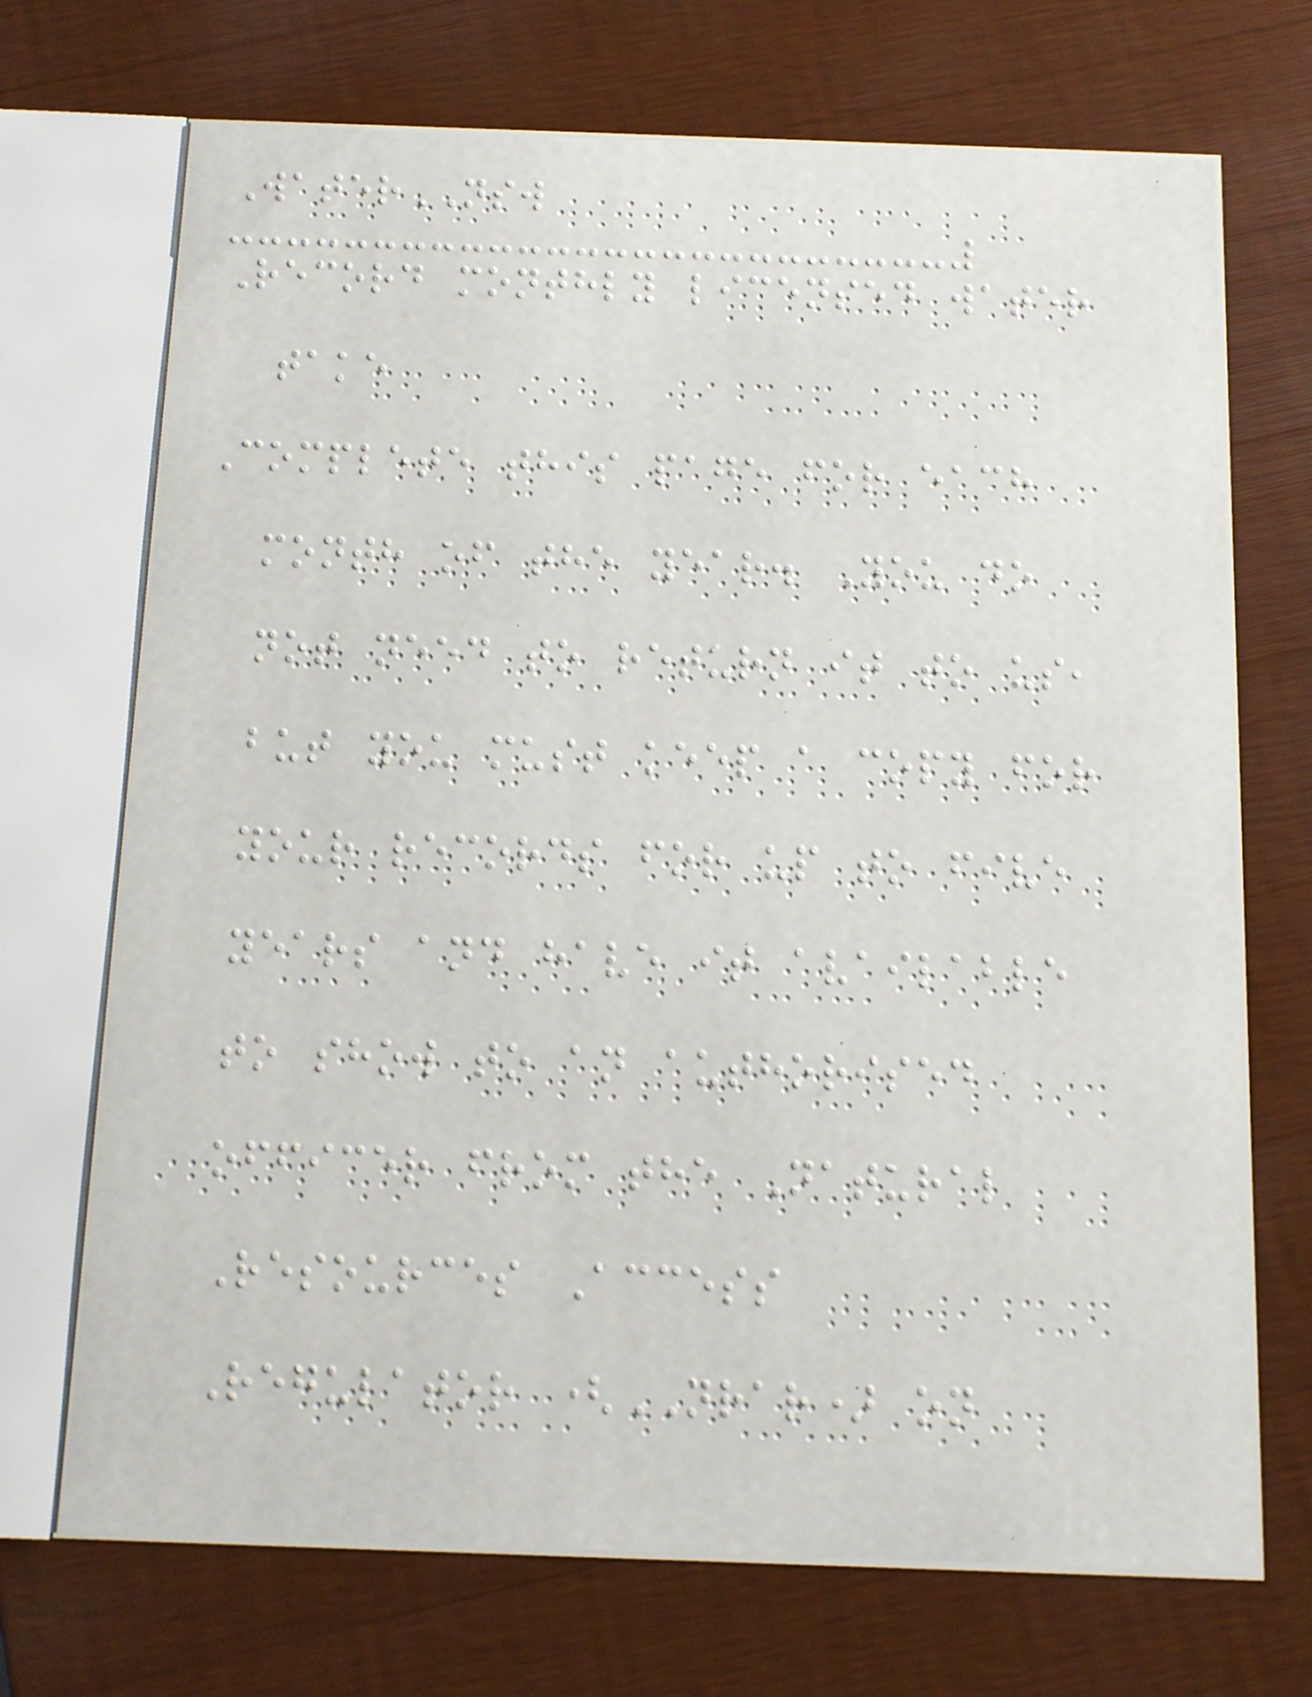WaterNSW
Record monthly licensed water
take
Complete this page for each
month of the year. You do
not need to return it to us,
but you must keep a copy for
your records for up to five
years and have it available
to show to an authorised
officer from the Natural
Resources Access
Regulator (NRAR) on
